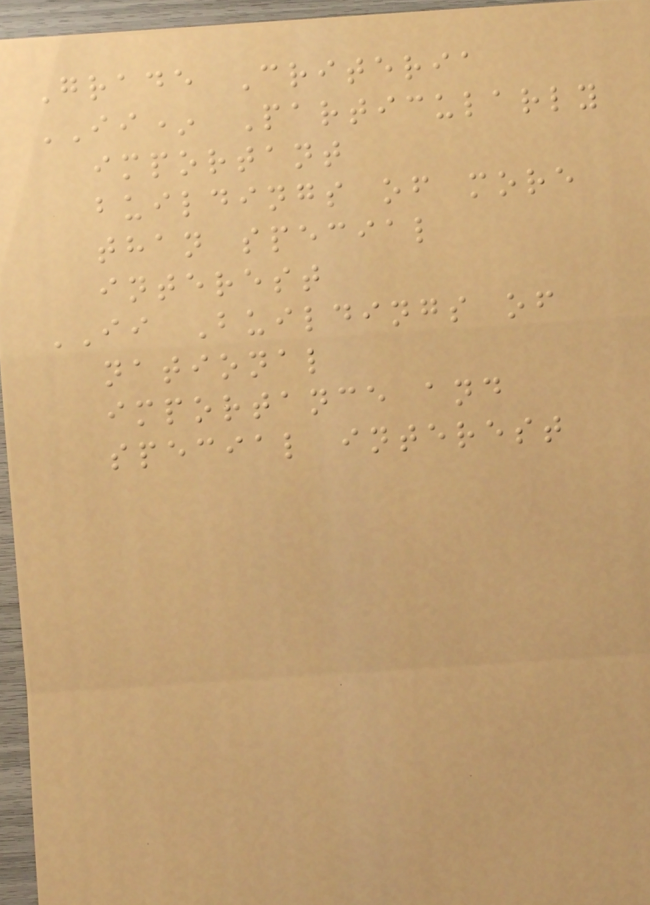Grade Criteria
II* Particularly
important
buildings of more
than special
interest
II Buildings of
national
importance and
special interest
